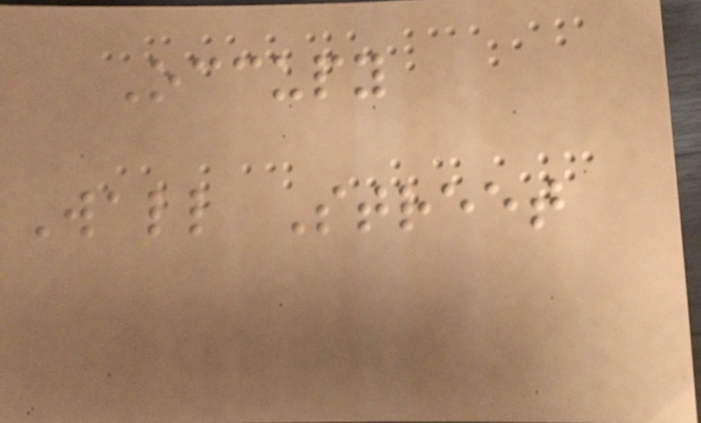Occupy
Wall Street
